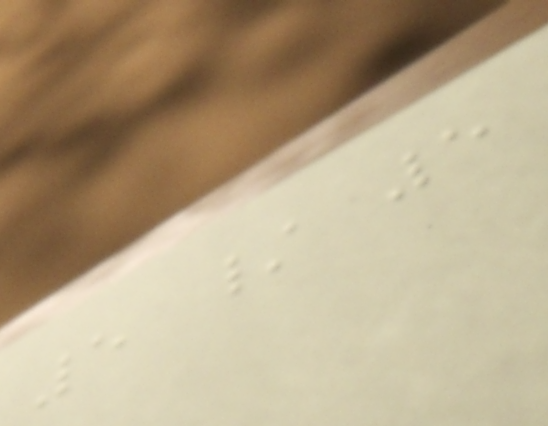5 / 5
